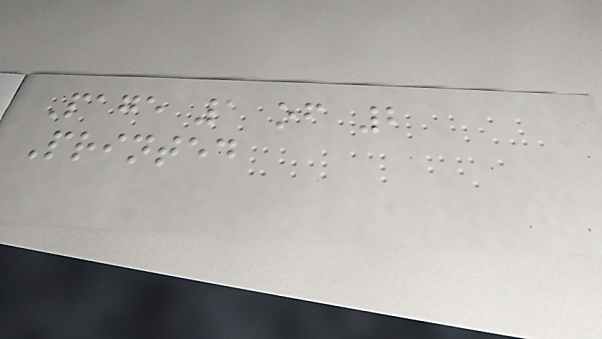Page 1 of 2
Printed
